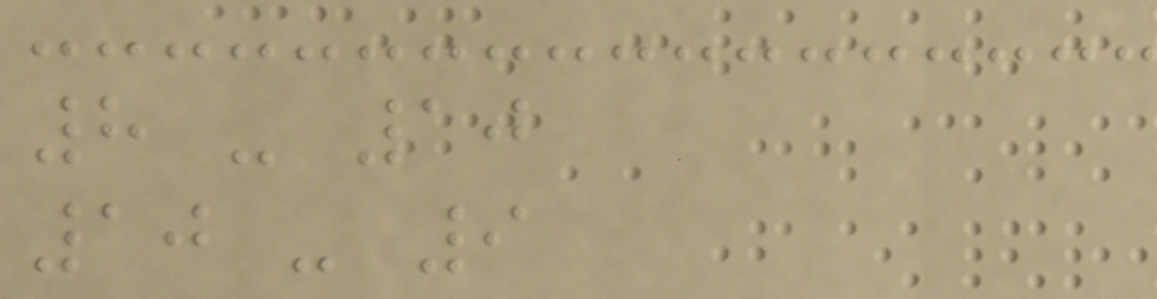8 - 10
10 - 9
